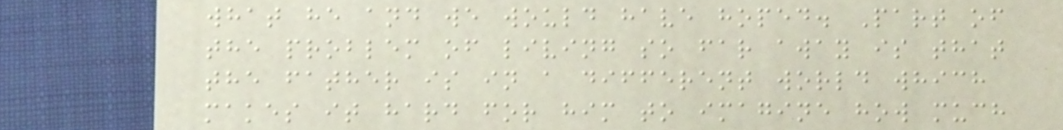what he and we would have hoped. Part of
the problem of living so far away is that
the father is in a different world which
makes it hard for him to imagine how much
